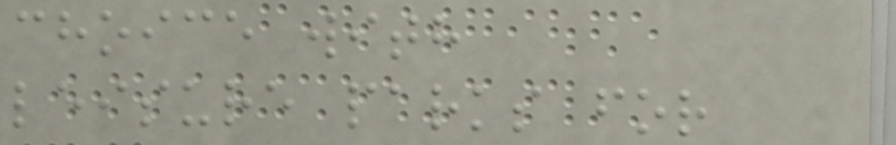choice with
leisure parks for
